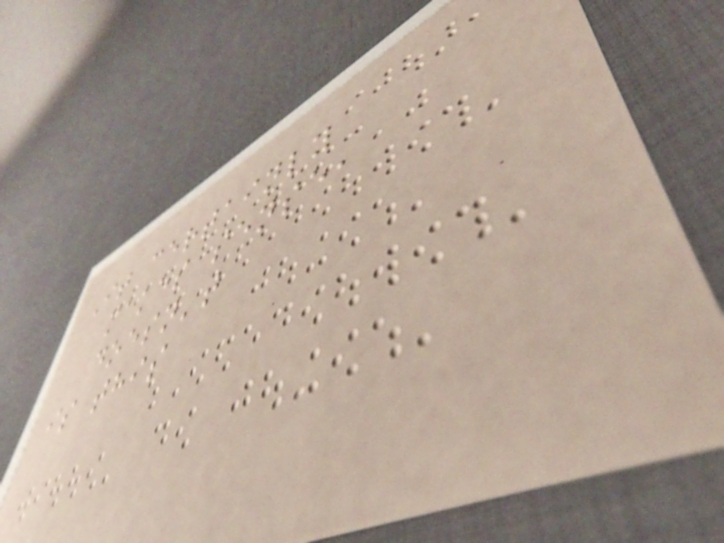It certainly
makes sense,
doesn't
is this
